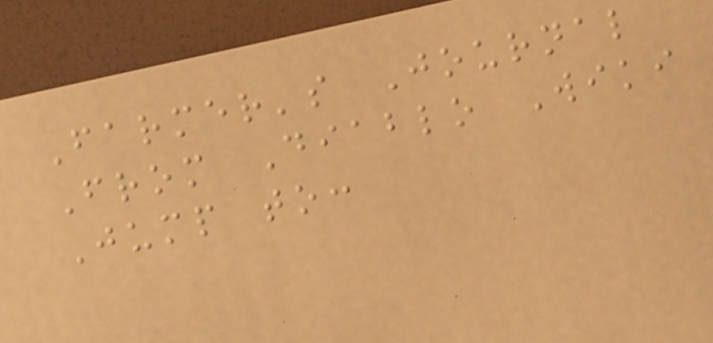Farmer's Journal
From Diablo Wiki
Jump to:
